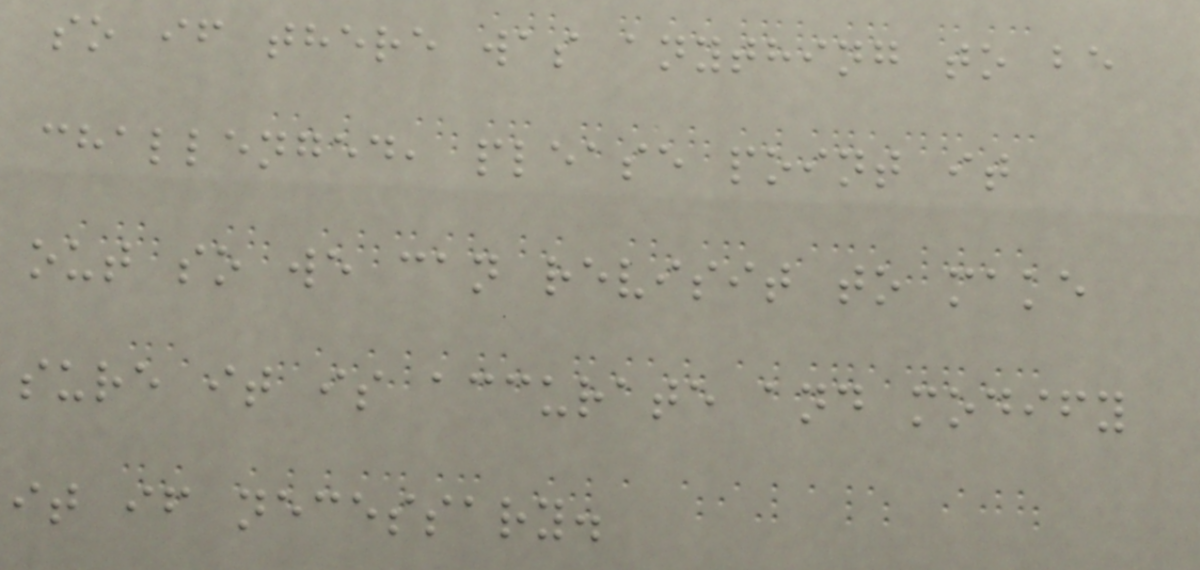so if there was anything to be
challenged, please point it
out so we can revisit to make
sure it is accurate and modify
it if necessary.
